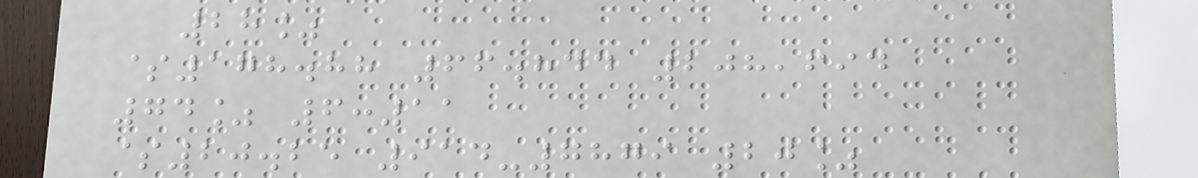28%
$178.88 66.844 208,694
74% 6:11
$20.25 914-7879 20%
